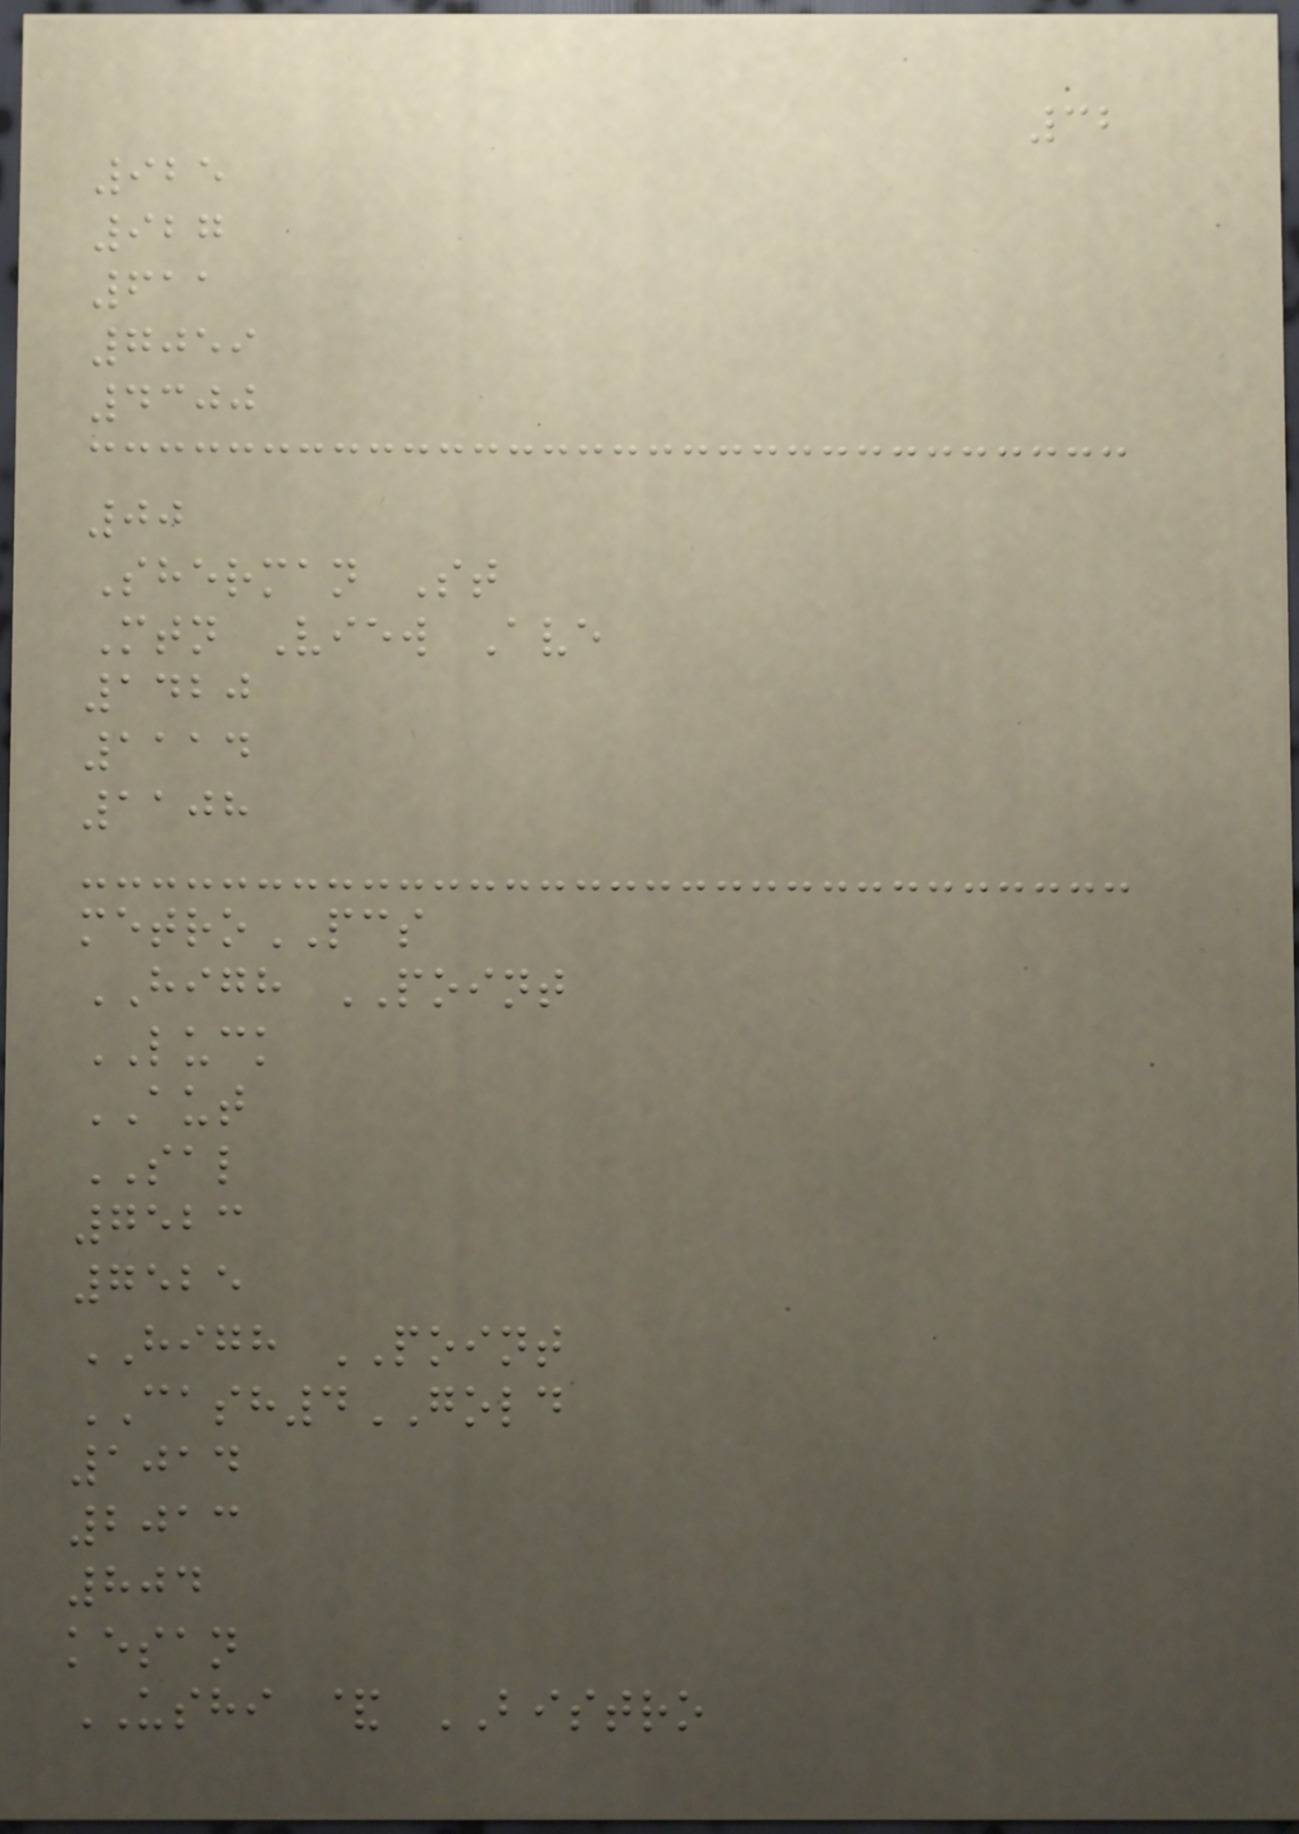32
925
927
611
7059
4300
00
Sherman St
Mtn View Ave
1420
1114
1108
metroPCS
HIGH POINT
LUCK
AUT
SAL
7523
7525
HIGH POINT
CASH4GOLD
1014
2013
804
kesan
USHI & BISTRO
